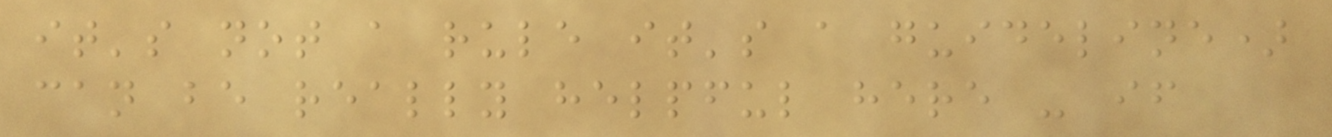it's not a rule it's a guideline)
can be really helpful here - if
